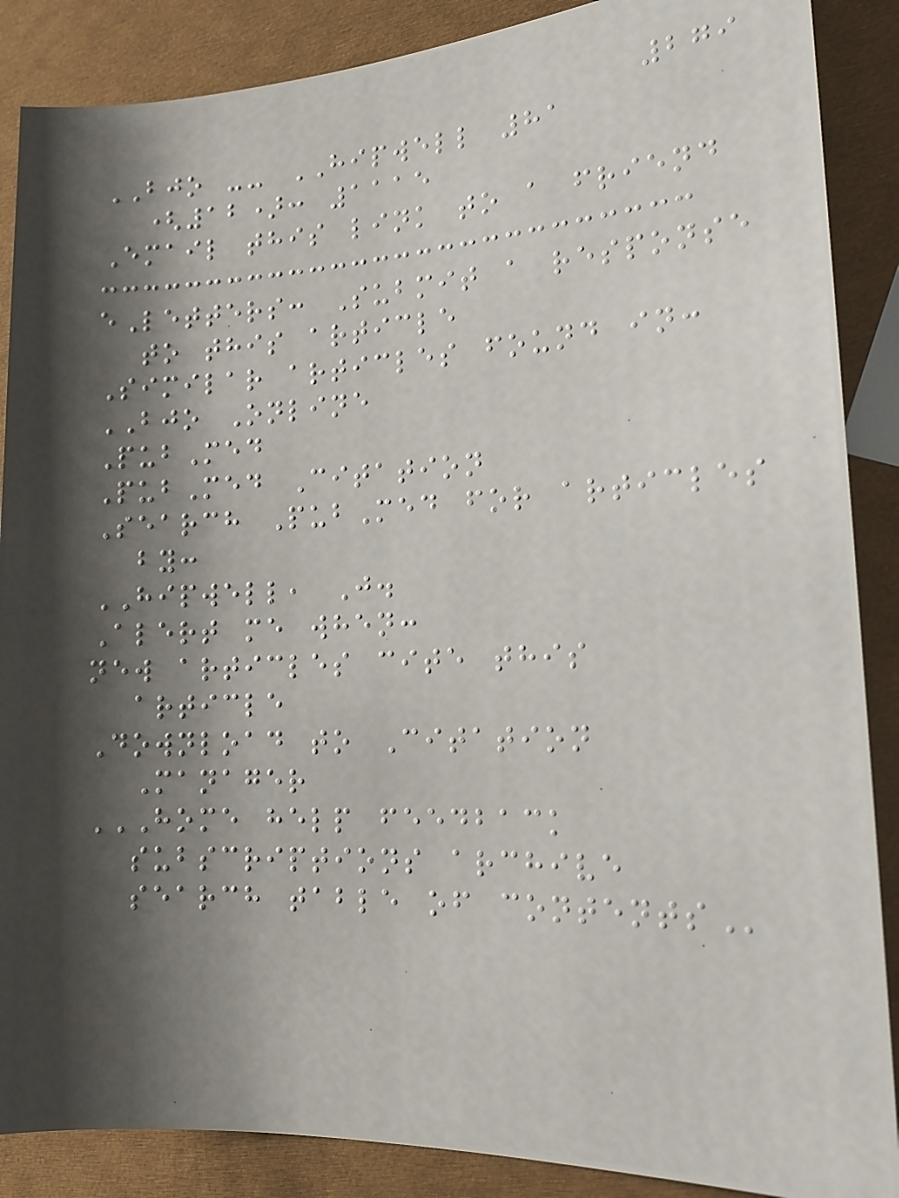279
BJO -- HIPWELL 81
(12): 1115
Email this link to a friend
eLetters: Submit a response
to this article
Similar articles found in:
BJO Online
PubMed
PubMed Citation
Search PubMed for articles
by:
HIPWELL, J.
Alert me when:
new articles cite this
article
Download to Citation
Manager
HOME HELP FEEDBACK
SUBSCRIPTIONS ARCHIVE
SEARCH TABLE OF CONTENTS
